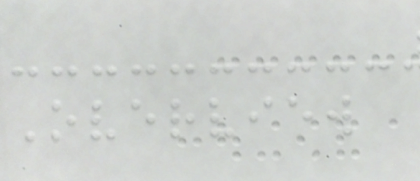Overview
